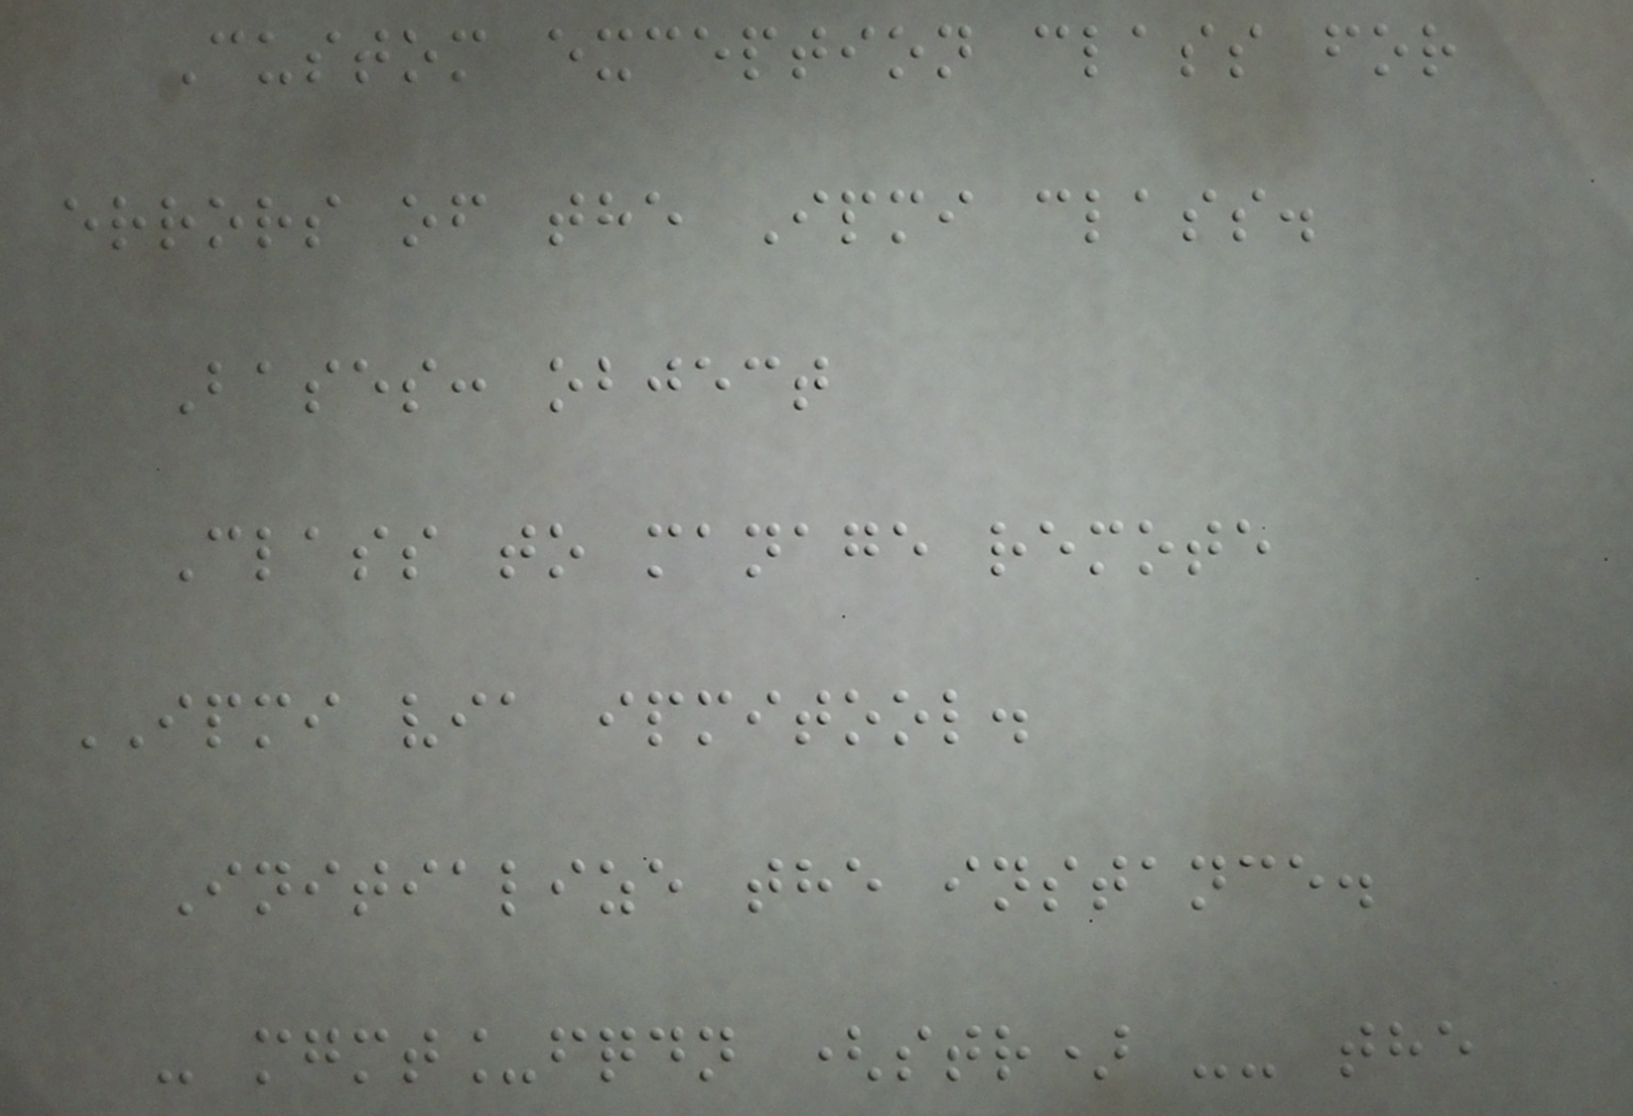Custom exception class for
errors of the Ipmi class.
Bases: object
Class to manage remote
IPMI via ipmitool.
Initialize the instance.
- mgmt_fqdn (str) -- the
